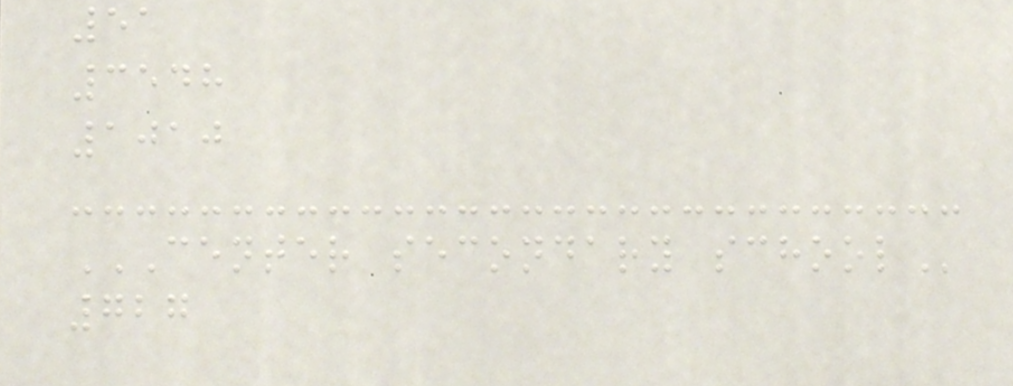51
3548
1010
CENTER SECONDARY SCHOOL
727
